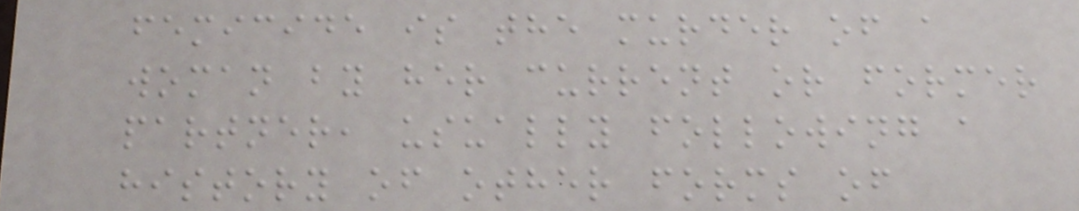femicide is the murder of a
woman by her current or former
partner, usually following a
history of other forms of
